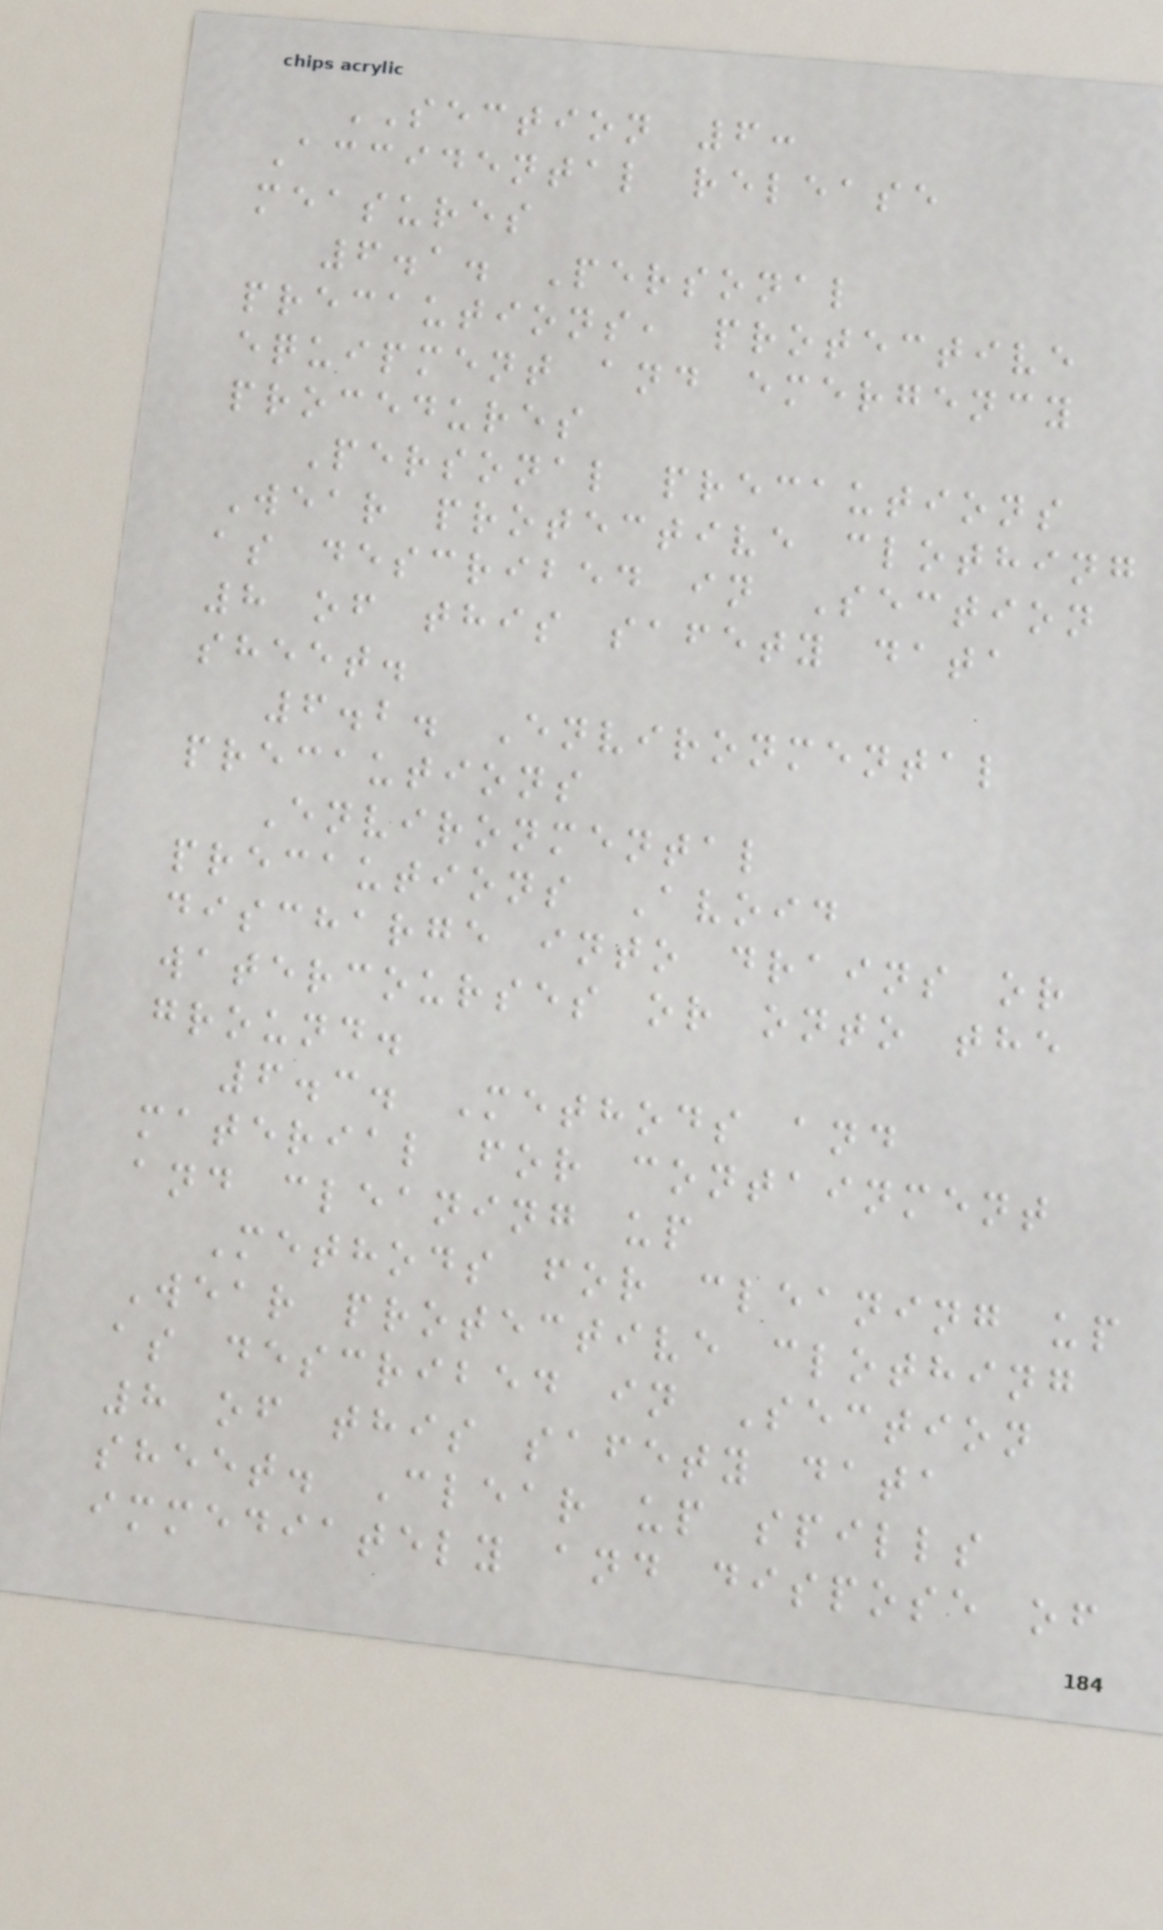SECTION 6:
Accidental release
measures
6.1. Personal
precautions, protective
equipment and emergency
procedures
Personal precautions
Wear protective clothing
as described in Section
8 of this safety data
sheet.
6.2. Environmental
precautions
Environmental
precautions Avoid
discharge into drains or
watercourses or onto the
ground.
6.3. Methods and
material for containment
and cleaning up
Methods for cleaning up
Wear protective clothing
as described in Section
8 of this safety data
sheet. Clear up spills
immediately and dispose of
